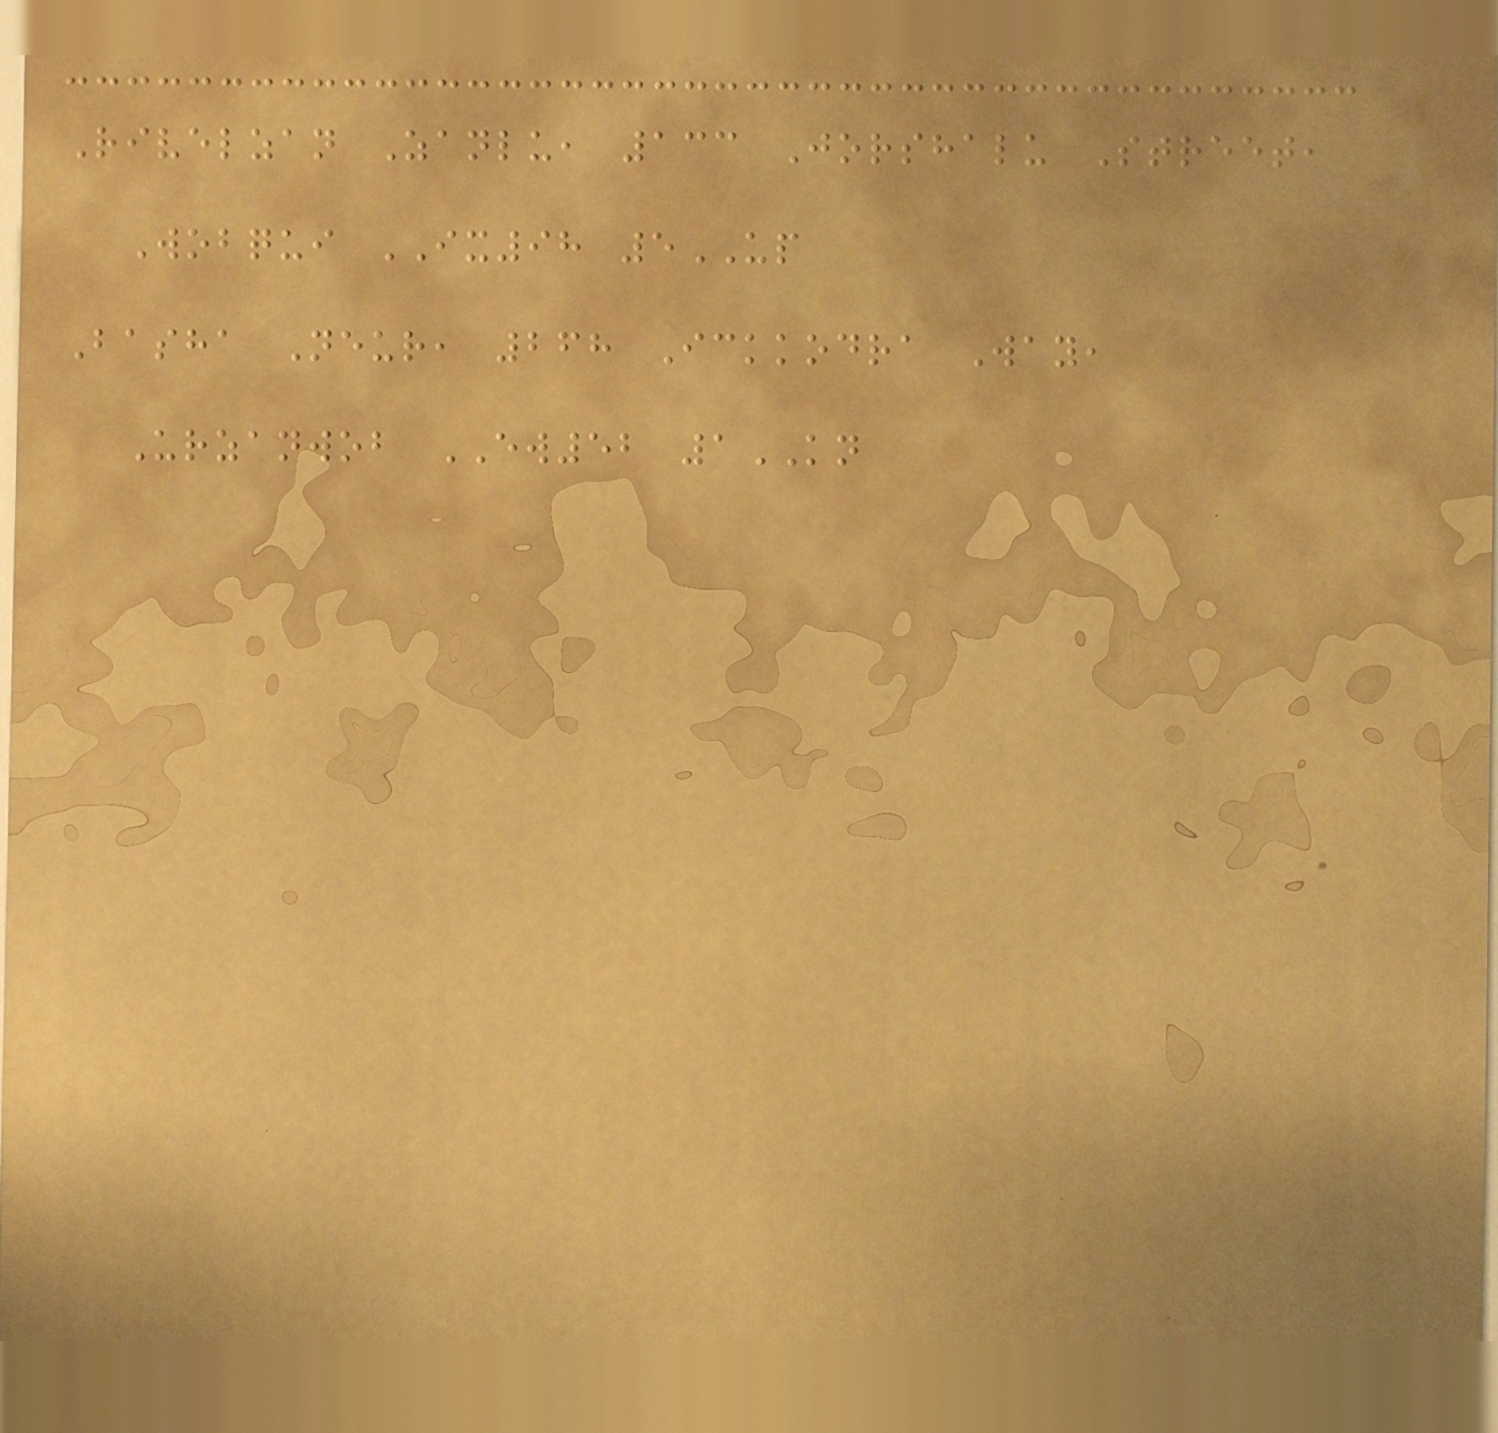Rivelzan Zanlu, 133 Jorshalu Street,
Wobqui IX98 5UP
Basha Neur, 268 Ickkodra Way,
Urzanwob EW52 1KN
